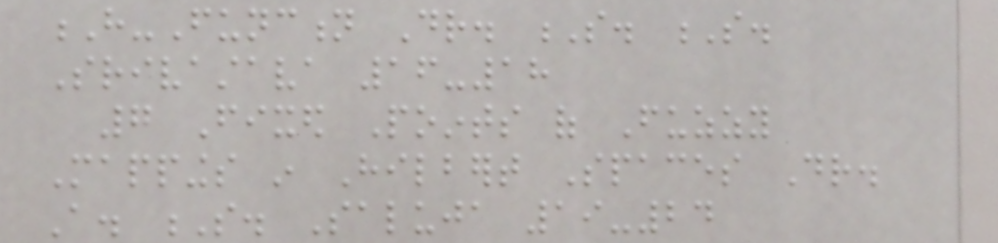H-Function Dr. S. S.
Srivastava 16-18
7 Fixed Points of Fuzzy
Mappings in Hilbert Spaces Dr.
A. S. Saluja 19-24
